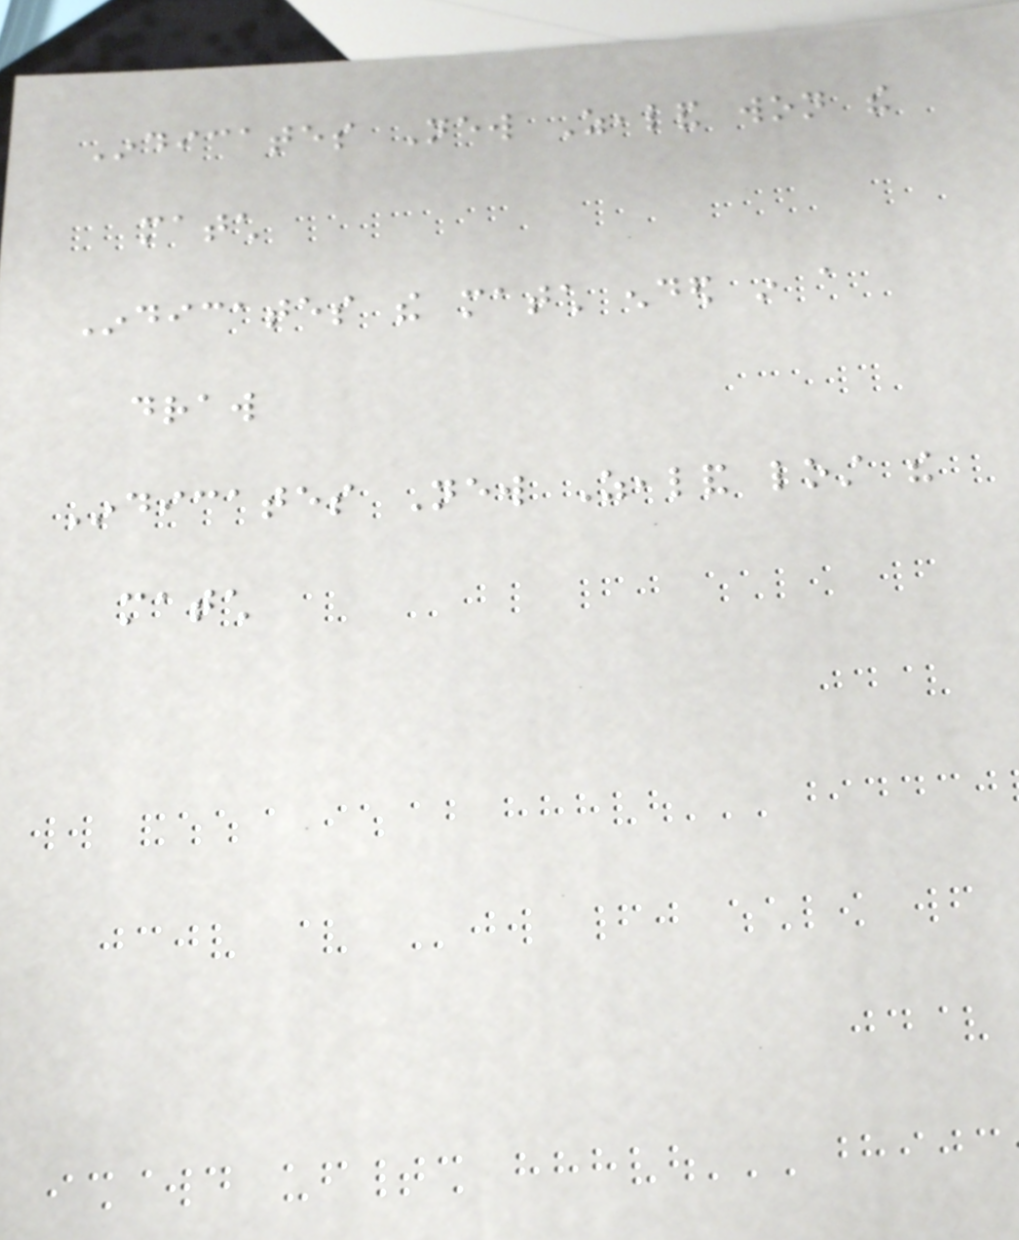Indicates New Zealand won the
match
Indicates the match ended in a
draw
Indicates New Zealand lost the
match
